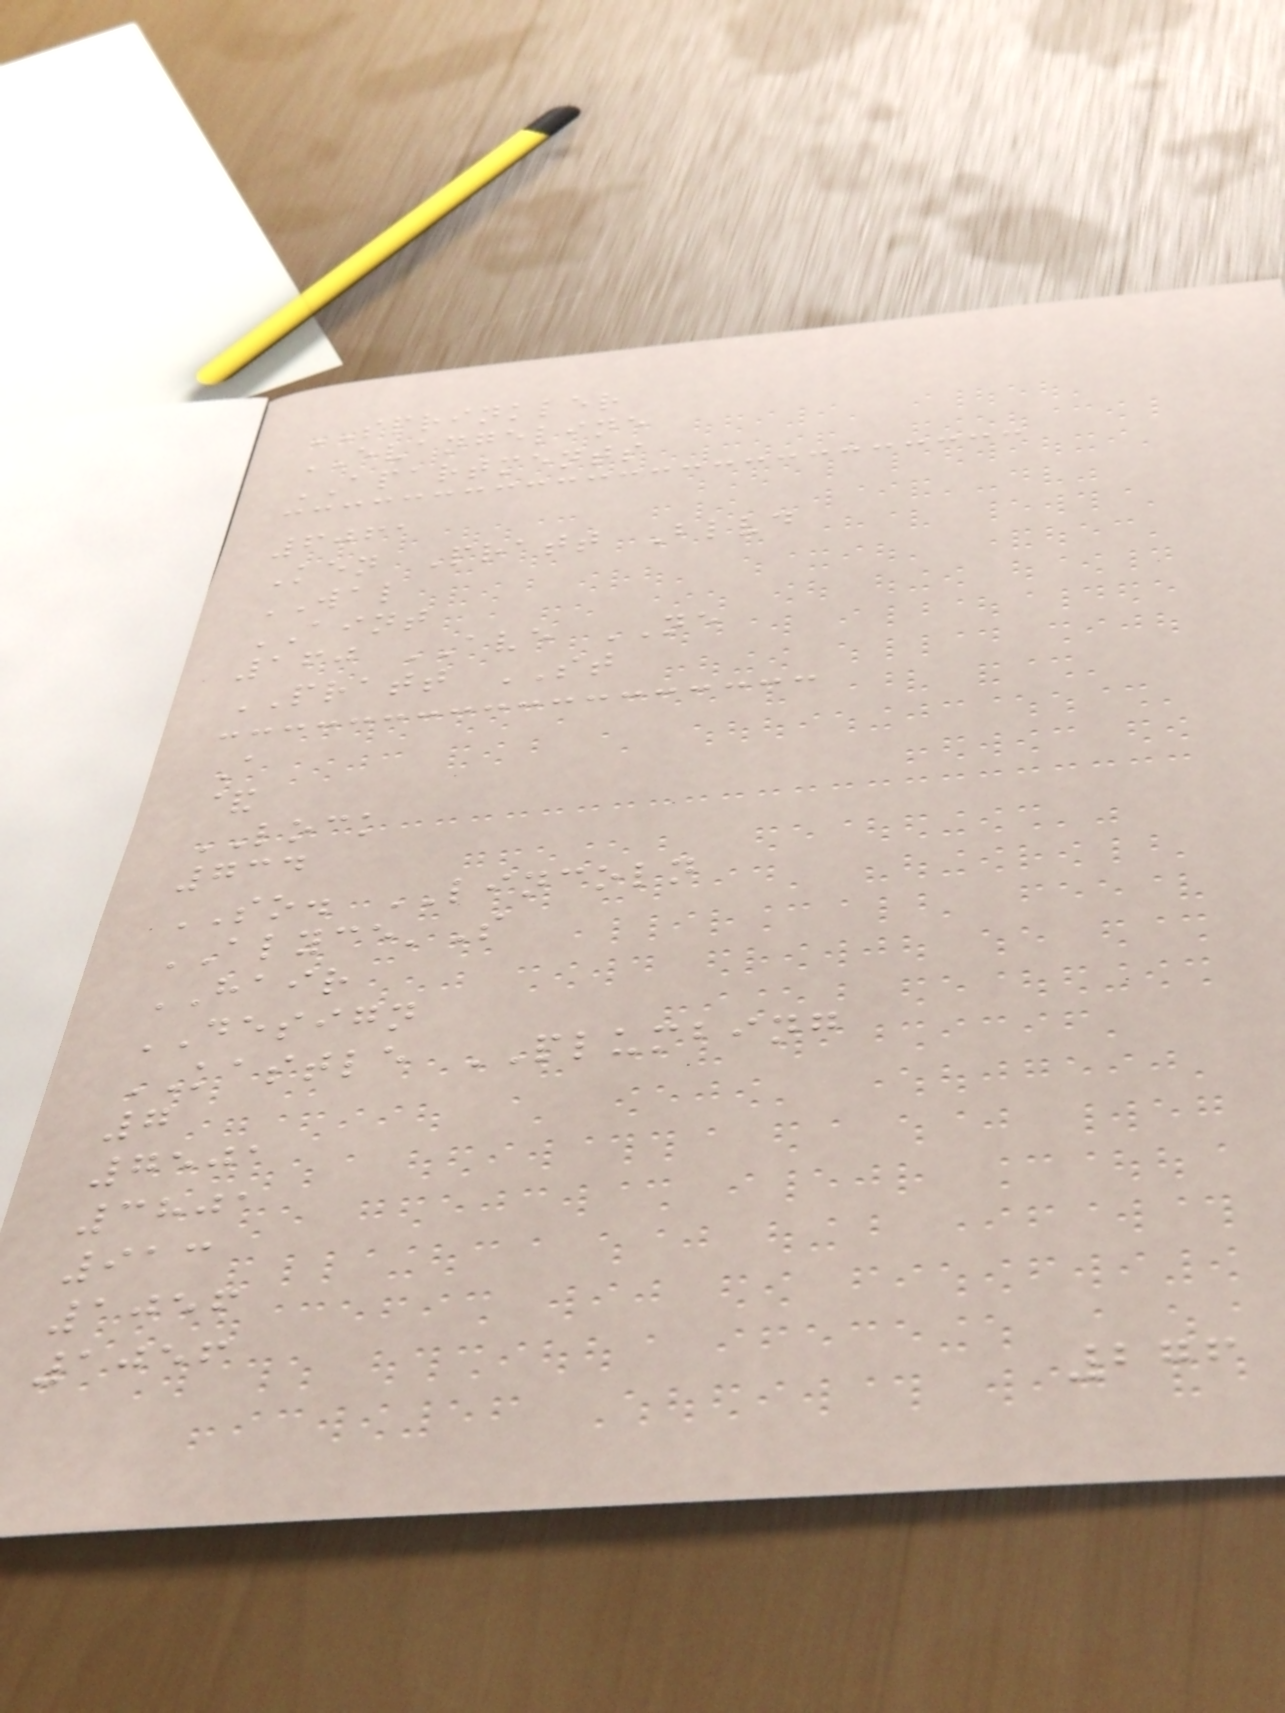SPRINKLER
EVANGELINE
APARTMENTS
6061
Ken Pratt Blvd
WAL
AINT
160 AVE NE
PRATT ST
A
&
LOCK
734
SO. LINCOLN
ALYCE'S
HAIR
DESIGN
KASTLE PLUMBING
7
7501
3801
913
1056
1056
276
